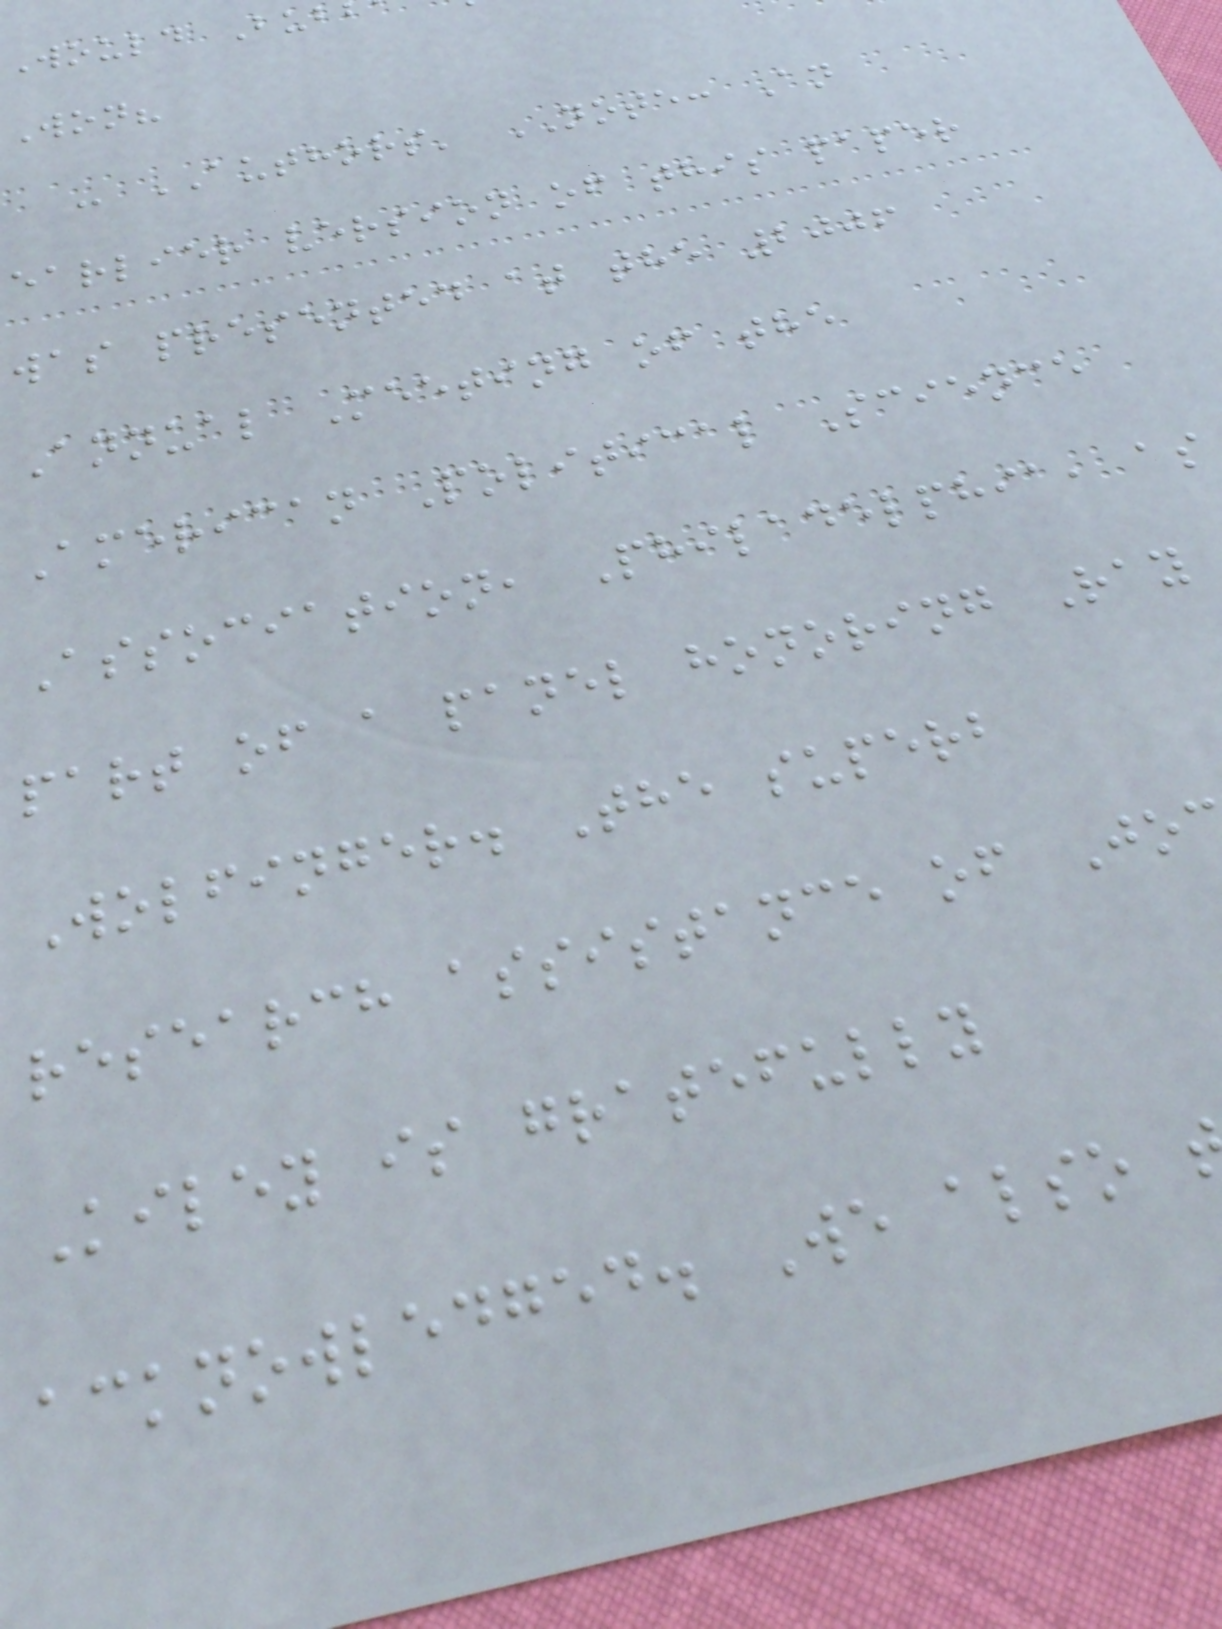Would Bub
Won?
- AUTHORS' NOTE: An
earlier version of this paper
was presented at the 2006
Annual Meeting of the
American Political Science
Association, Philadelphia, as
part of a panel honoring Ray
Wolfinger. The superb
research assistance of Jo
Kiley is gratefully
acknowledged. We also
